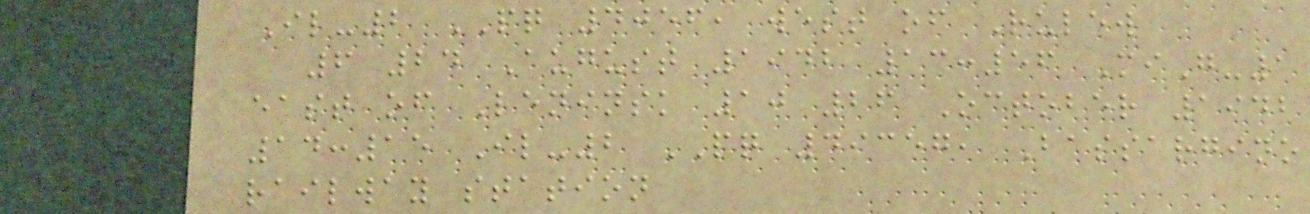Il-2 PQ 4056, west of Rulew
6 24 August 1942 13:56 MiG-1
east of Leninsk 10 26 October 1942
14:15 Il-2 PQ 49357, Bassargino
railway station
